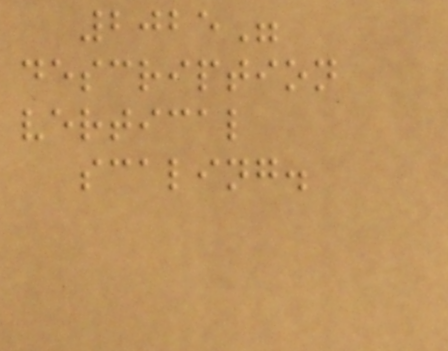2025"
description
vertical
scaling.
